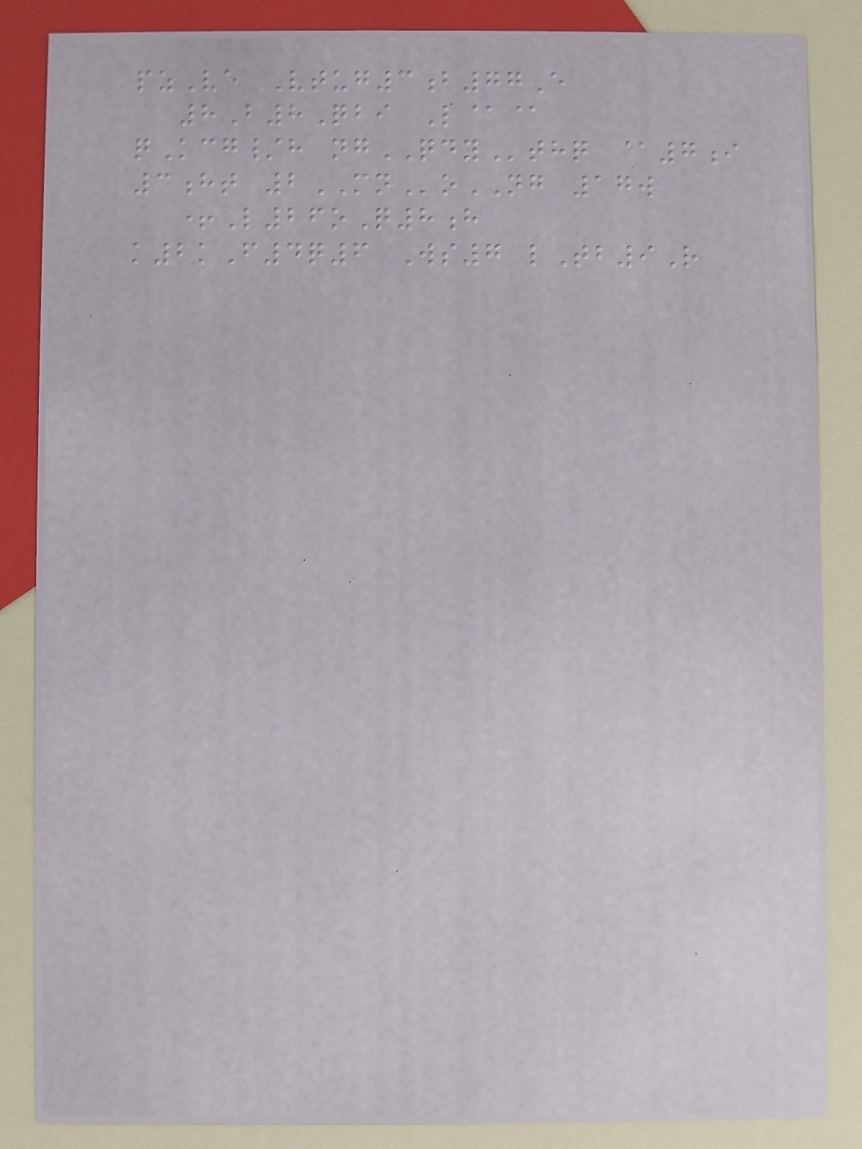pzVe Vtug3b77E
8B8Qbi L@@
qKcg/h ngQDYthq @7i
3ht 2MNoNG 17w
+L26oQ8h
k2kF4q6 Ws7 lTb9R
